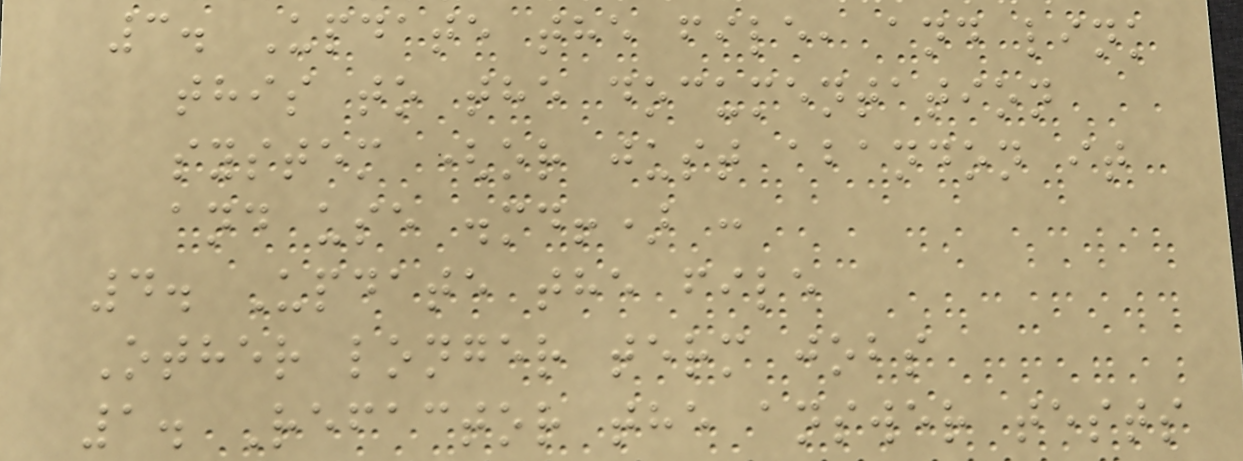3. Update the file, and link
this to the documentation
system (or just abandon it
and use .md!) :
4. Update the file
Other longer term jobs
1. Refactor the answer tests
